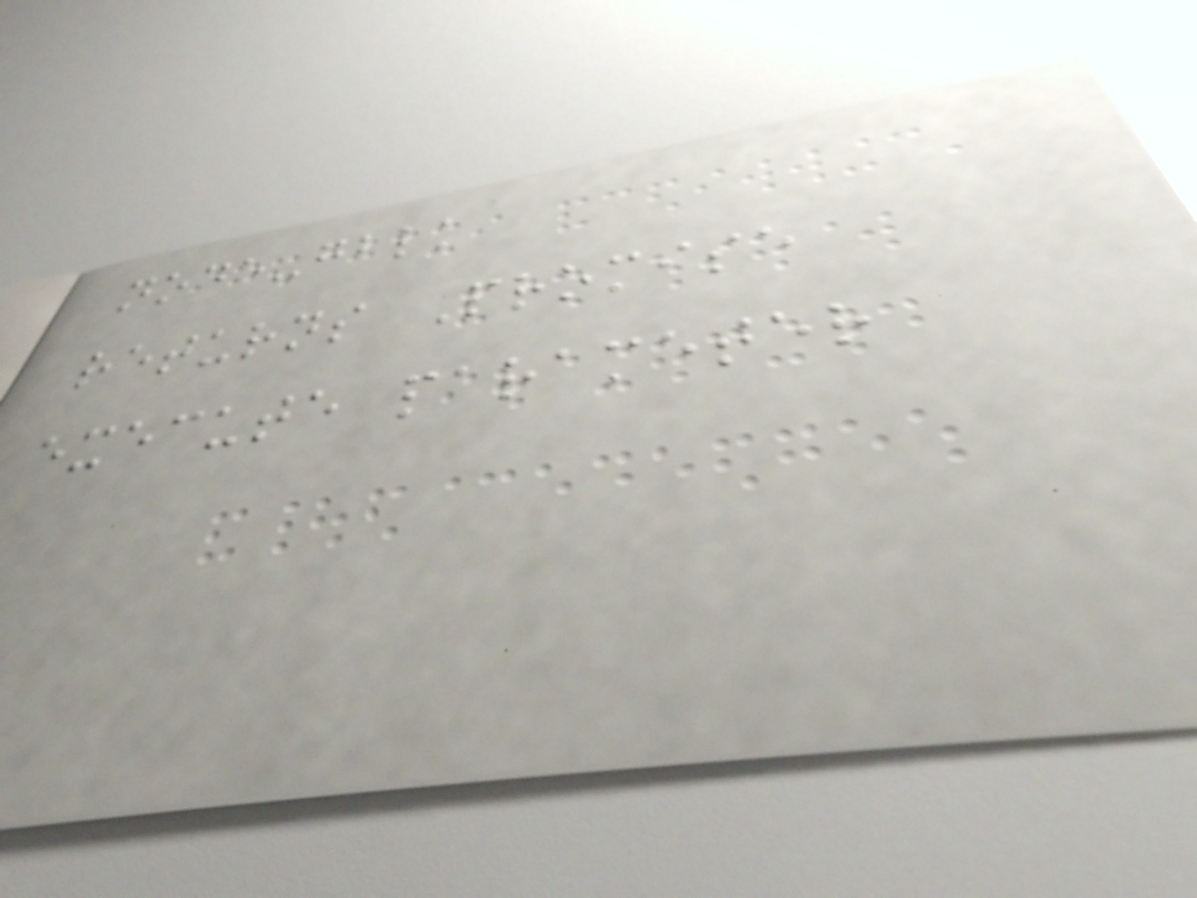node-gblk
returns Promise
execute parameter
